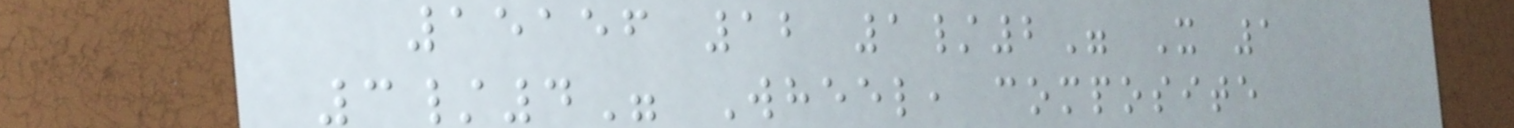15156 12 1/2" X 1
3/4" Wheel, composite
